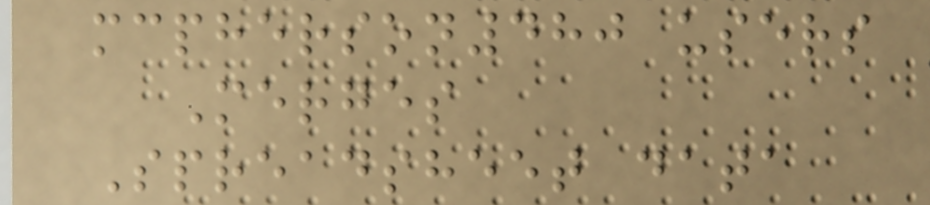mcpherson480 users
Merges
Spreadsheet data
